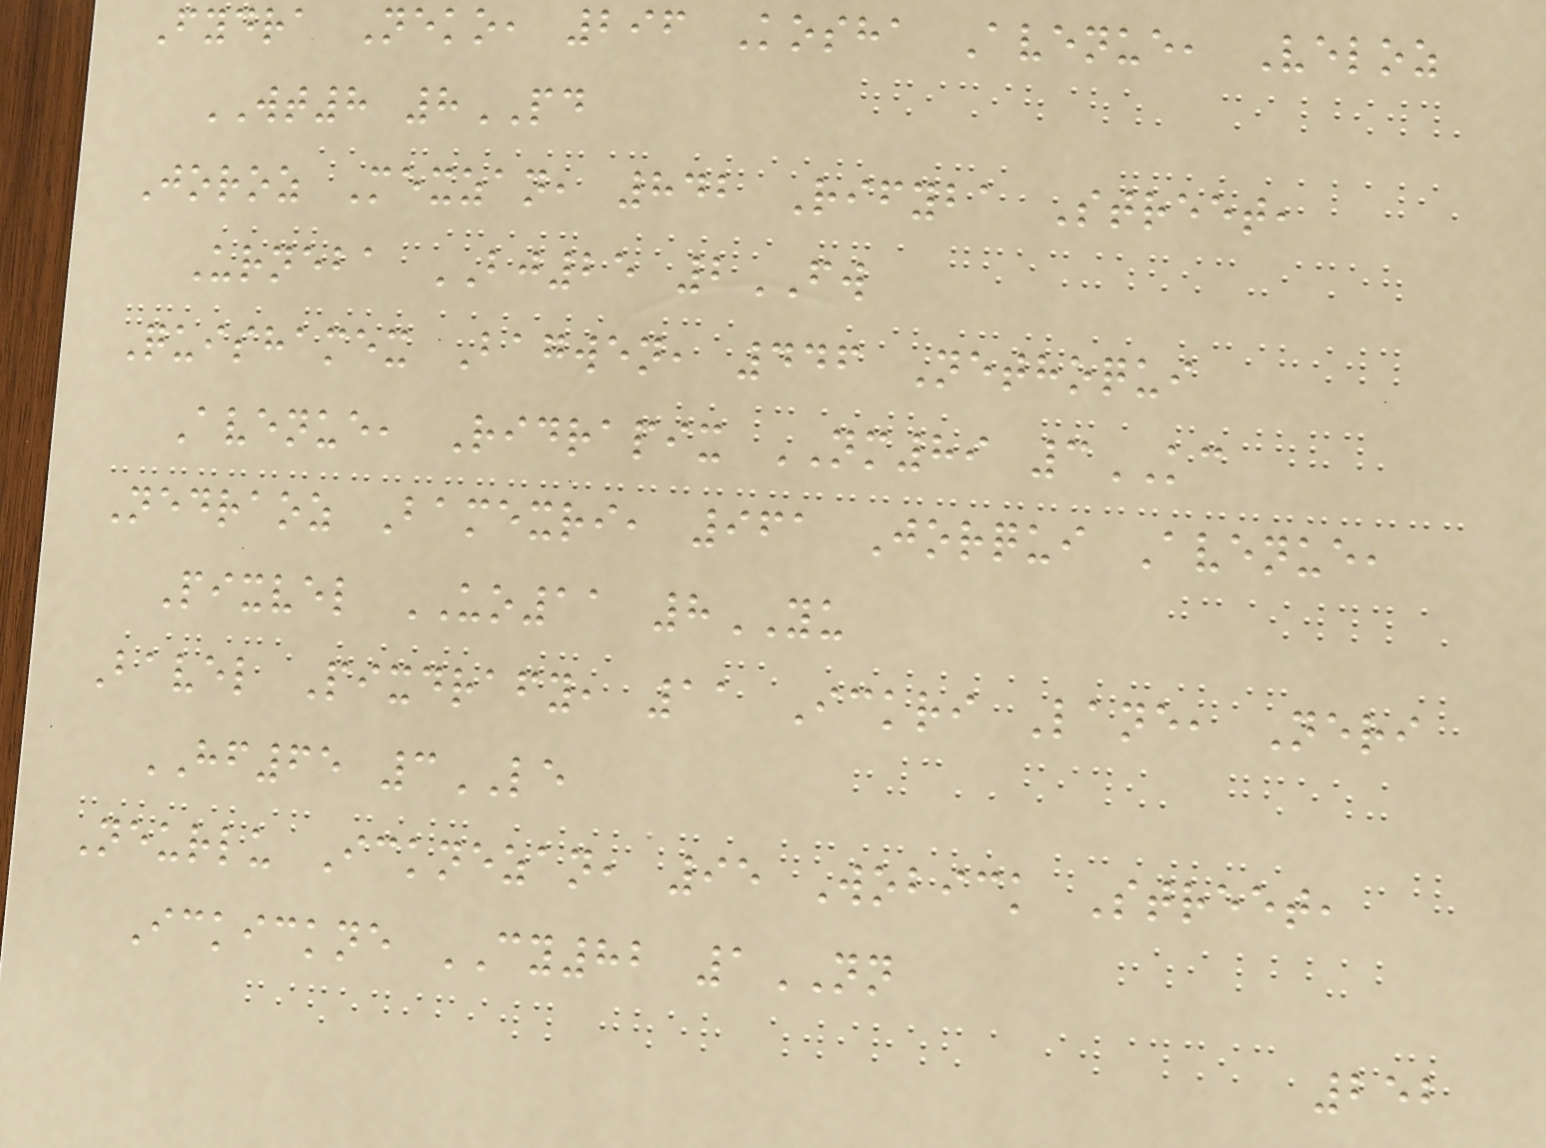Fydra Neko, 296 Kosha Avenue, Veloz
WT8 8PD
Joroz Mexzan, 842 Rifyba Street,
Urneba BJ25 2FW
Quishamex Bagwen, 446 Nethoqui
Avenue, Ridrapix NM89 3KC
Nedraoz Bamexri, 961 Jorqui Avenue,
Pixvel UO11 8YU
Bavel Pixdrafy, 11 Ickri Lane, Neri
HF65 3LE
Neurlu Icknezan, 95 Wobick Street,
Ickickne CY82 1NN
252
